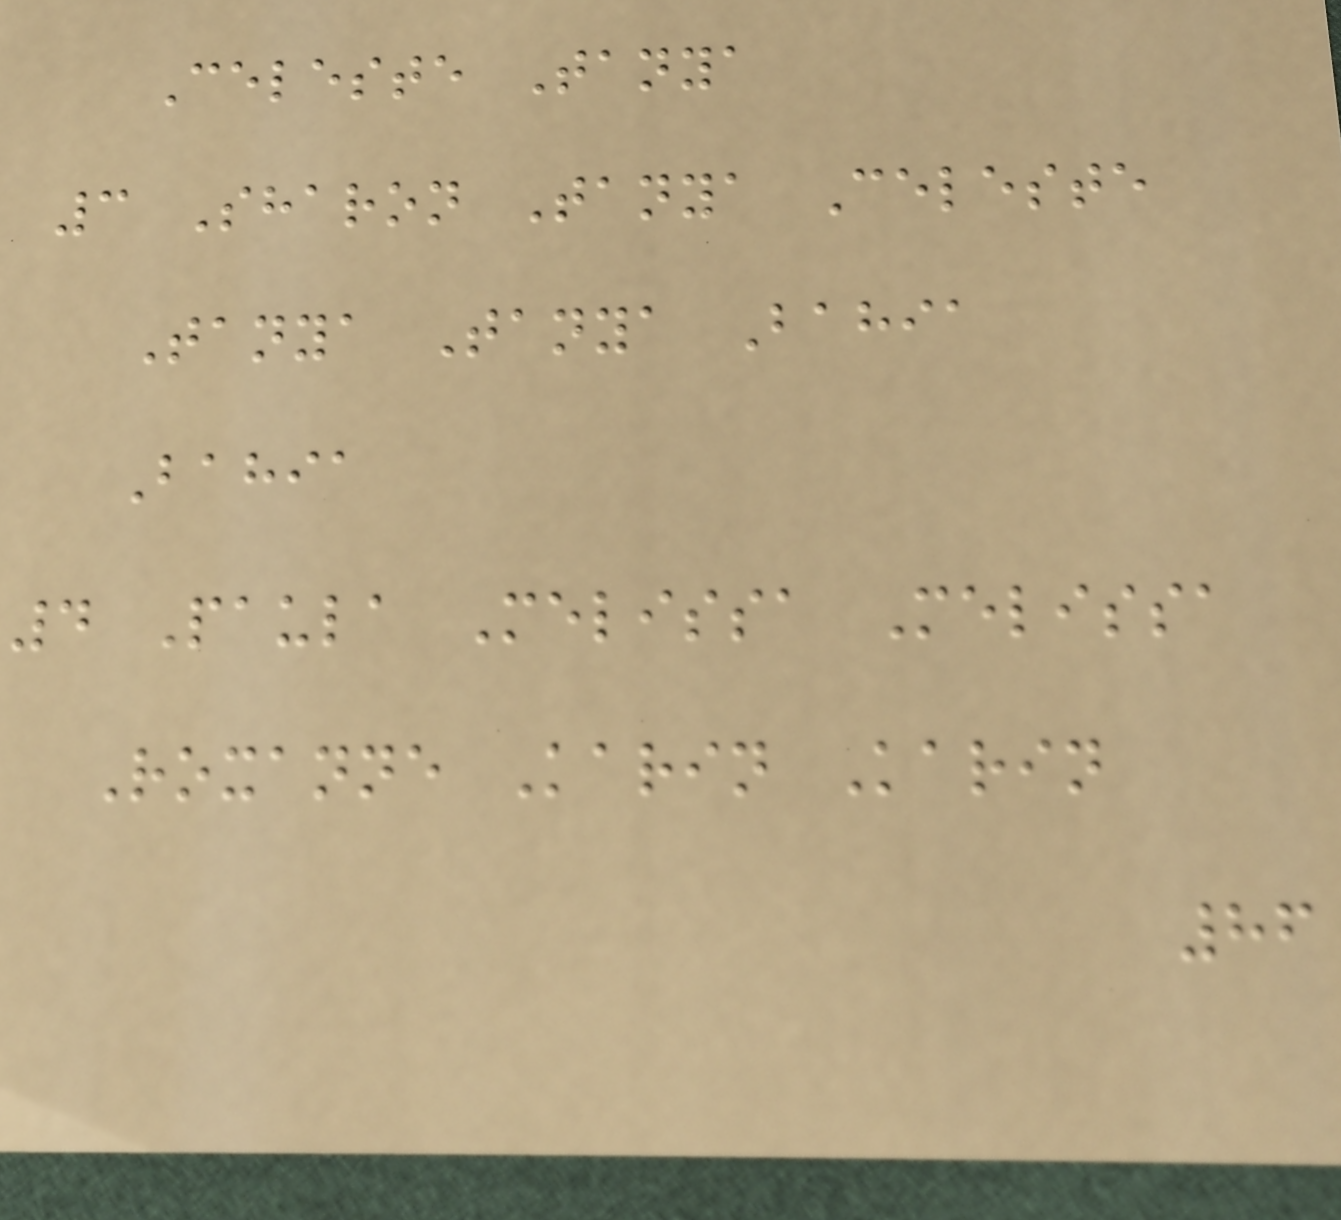Celeste Tanya
3 Sharon Tanya Celeste
Tanya Tanya Bahia
Bahia
4 Paula Melissa Melissa
Roxanne Karin Karin
86
